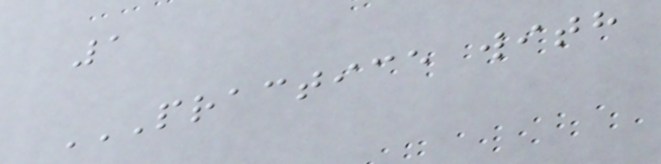1
PRACTICE WITH
